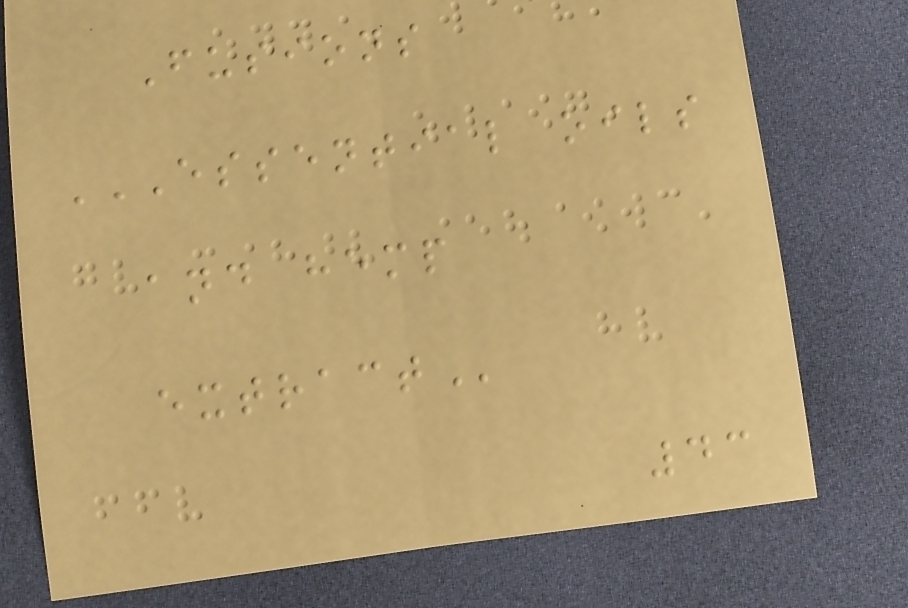Fusions
ESSENTIAL OILS
AND HEMP
EXTRACT
43
